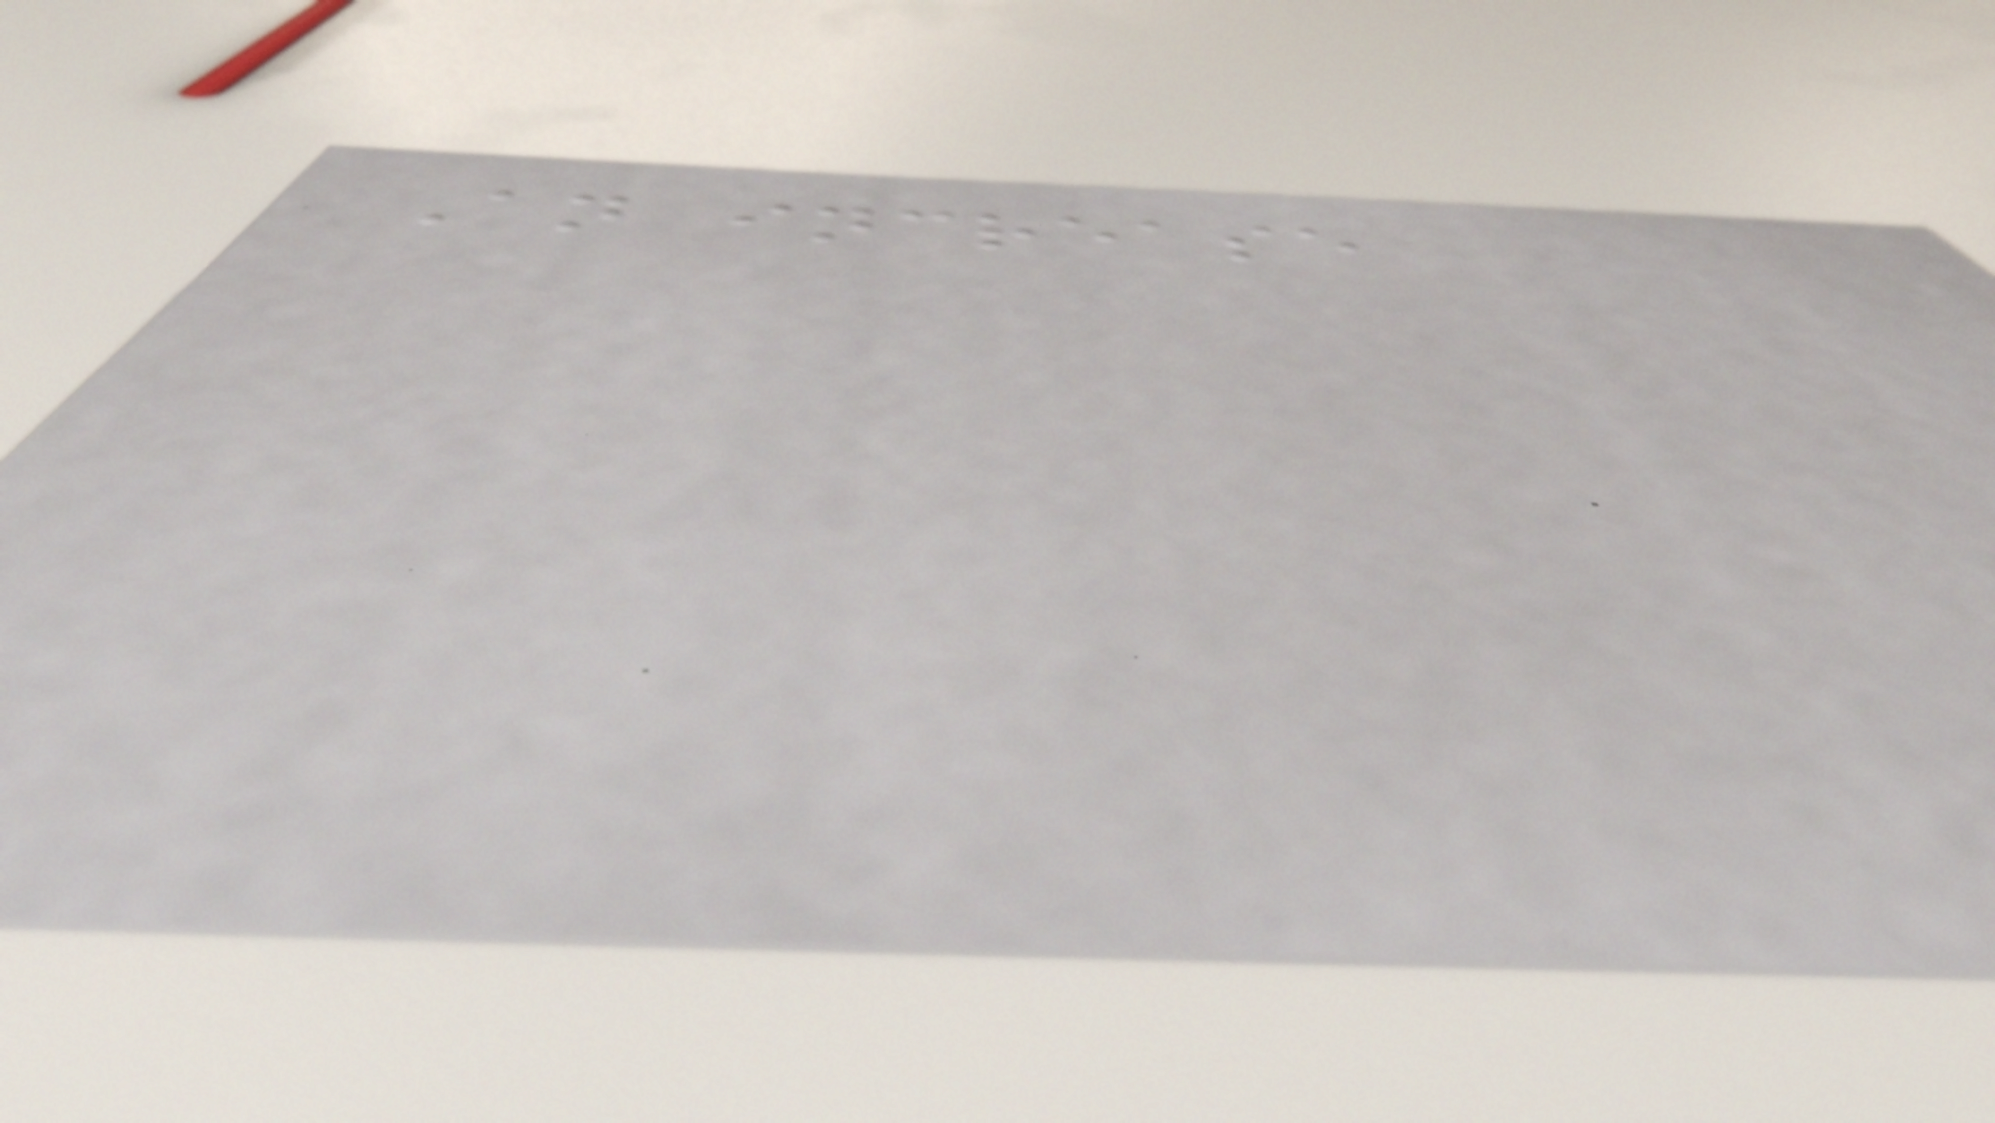An increase
